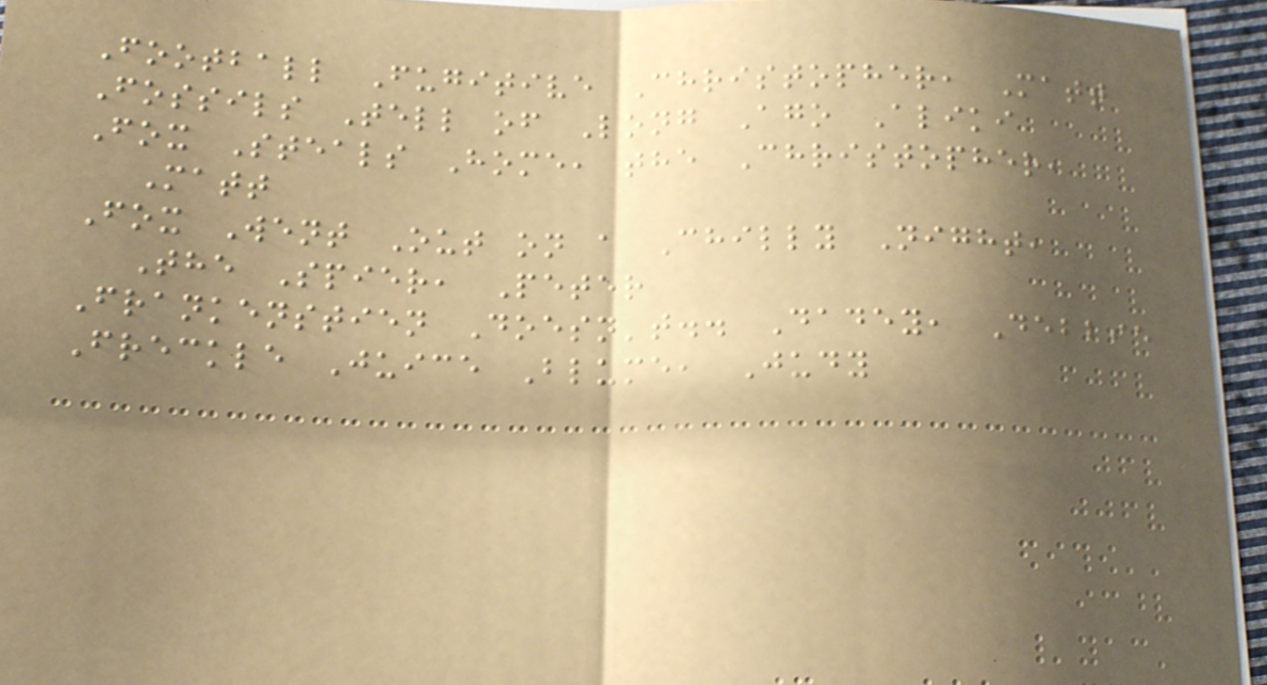Football Fugitive Christopher, Matt
Fossils Tell of Long Ago Aliki
Fox Steals Home, the Christopher,
Matt
Fox Went Out on a Chilly Night,
The Spier, Peter
Frankenstien Doesn't.. Dadey, Debbie
Freckle Juice Blume, Judy
